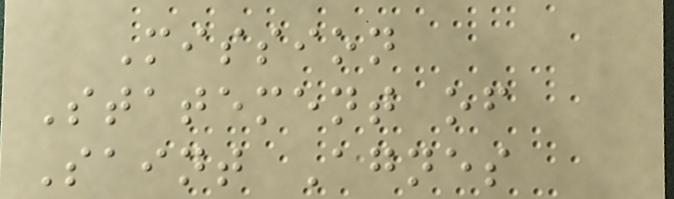Mission
Statement of
Saint Agnes
